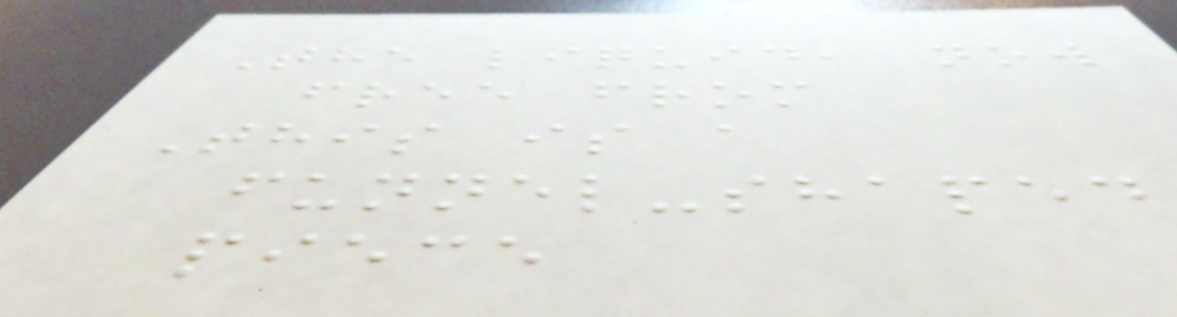The liquid, now
free from
This is a
funnel-shaped
piece
